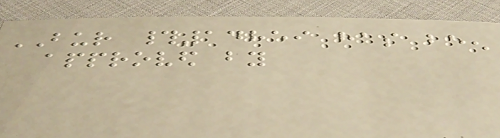BUR #14859 has been
approved by
